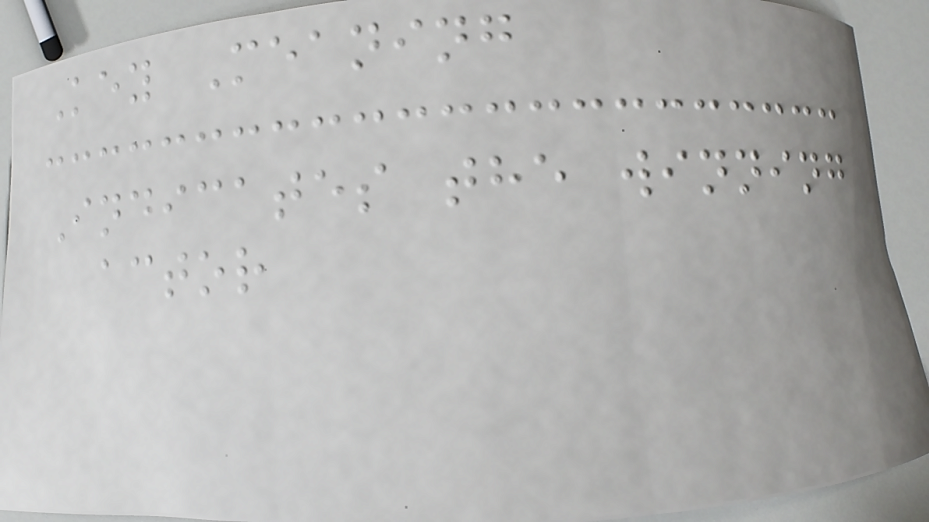Key Meaning
Indicates the winning
actor
